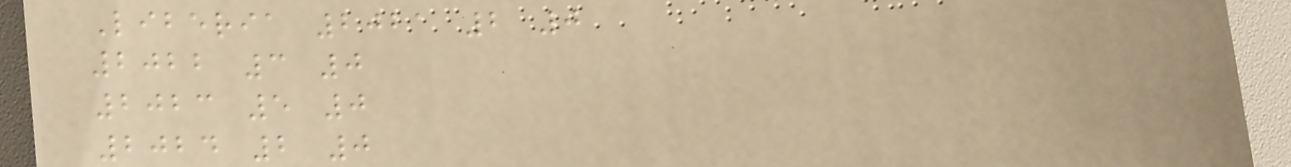Liberia 2021 2 0
2022 3 0
2023 5 0
2024 2 0
